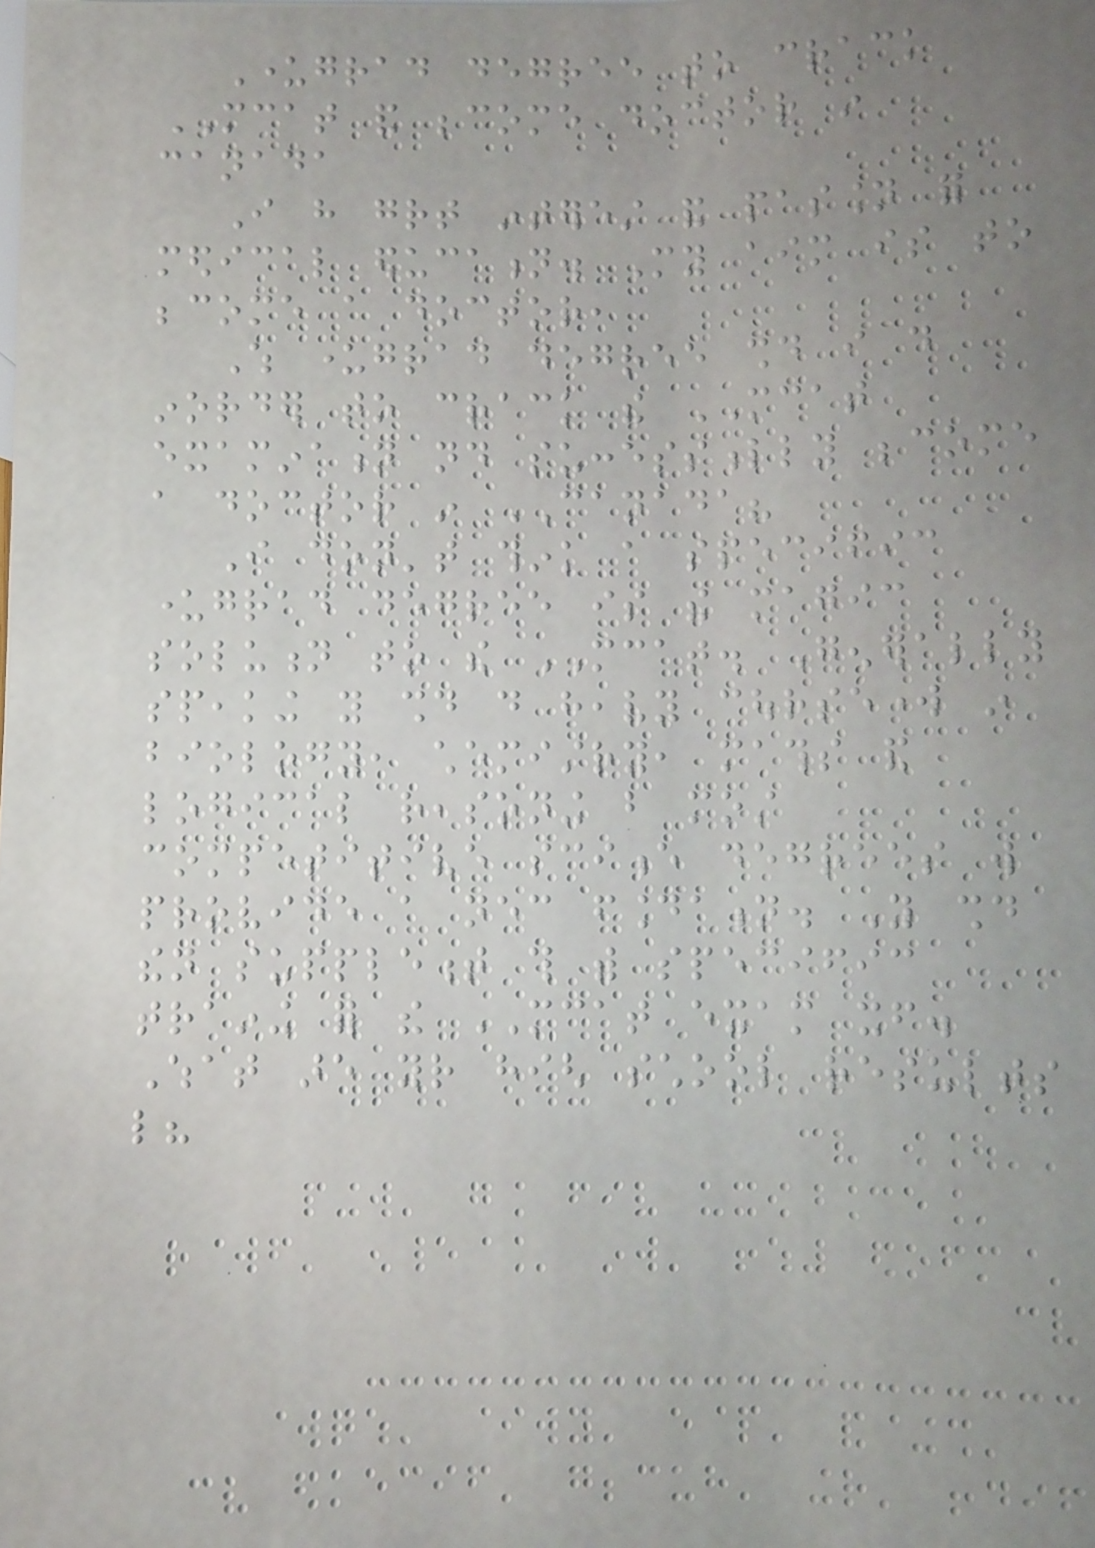Undergrad degree to crack
MCAT and become doctor in
canada
I have great interest and passion for
medical education. My aim is to
become a doctor,
Which undergrad degree should i do
inorder to crack the MCAT
examination nd successfully become
a doctor in CANADA?
I don't think a specific
undergrad degree is the magic
solution to the MCAT. Generally
speaking you should do heavy coursework in
biology, chemistry, maths and
logical reasoning but most
competitive science degrees will
provide a necessary foundation. You should
then supplement this with specific
training for the MCAT exam itself.
What are your high school results
like?
